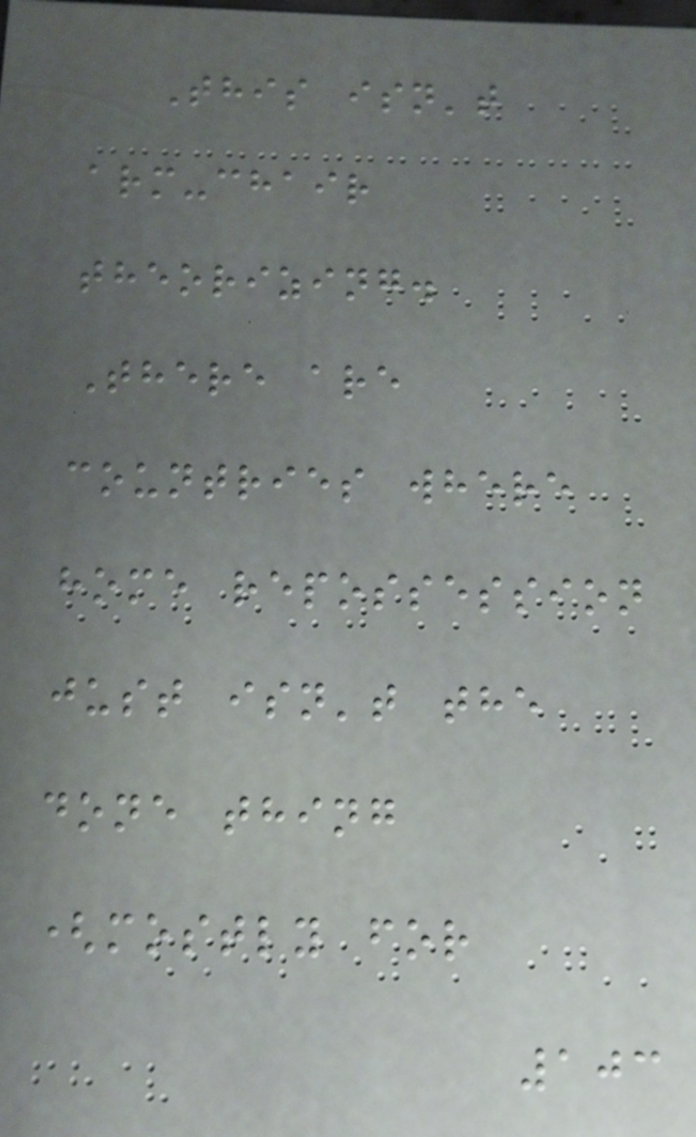This isn't
arm-chair
theorizing.
There are
countries where
home repossession
just isn't the
done thing
(mostly for
103
